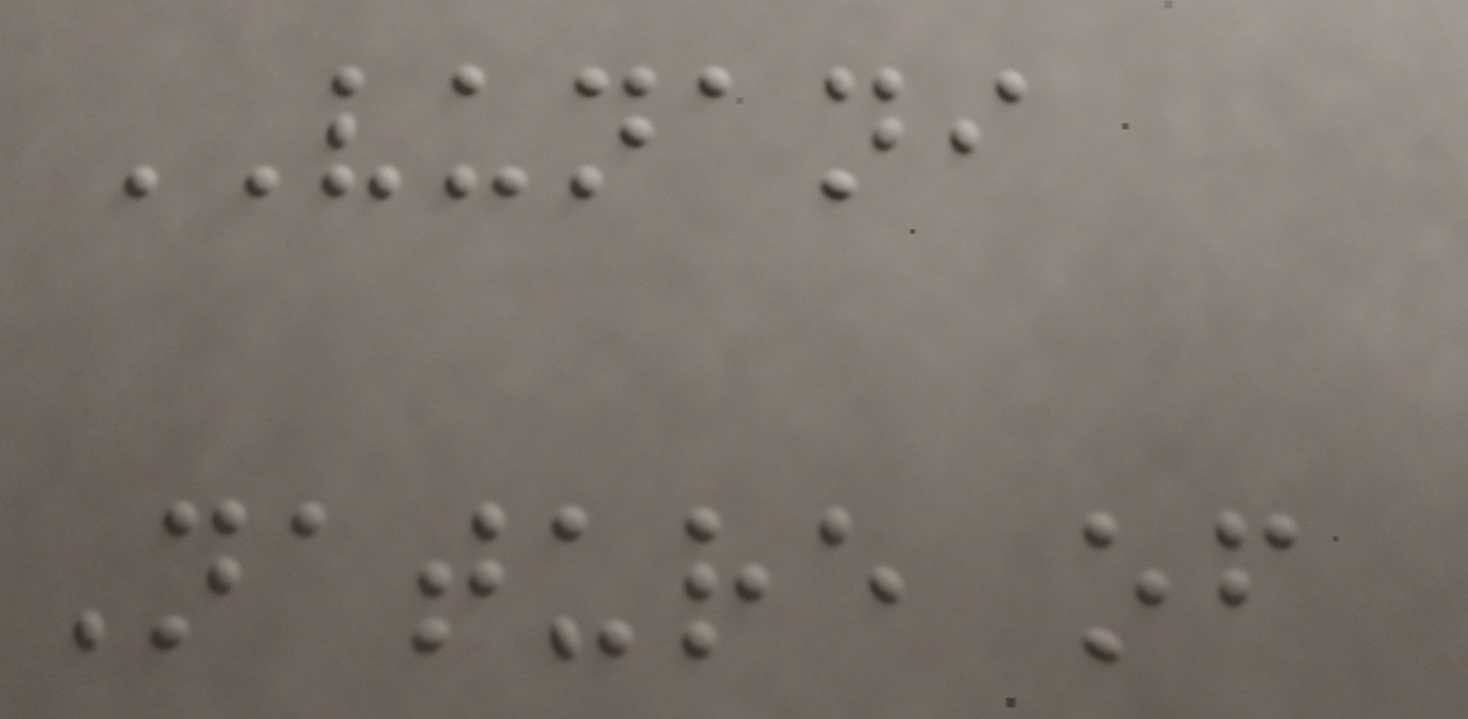VUNANI
Nature of
